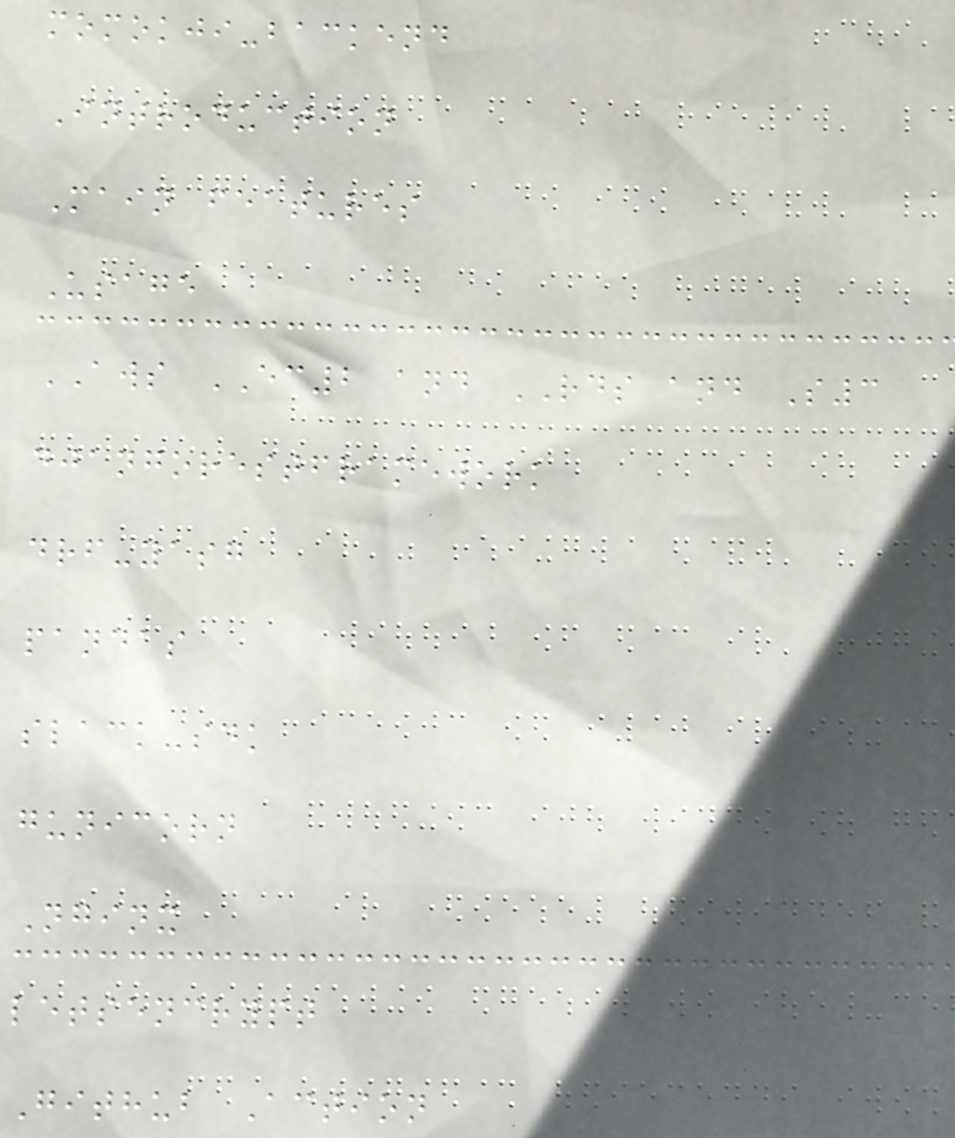momokji-backend
Introduction
Main features
Usage
AWS EC2 and RDS and S3
djangorestframework
drf-yasg
pandas
slack-sdk
gunicorn
Nginx
letsencrypt
Github Action
